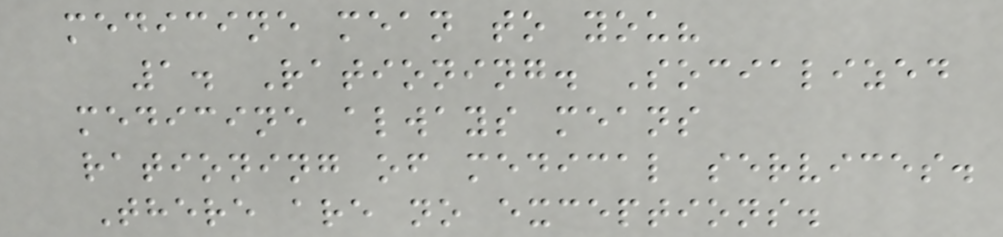medicine mean to you?
1. Rationing. Socialized
medicine always means
rationing of medical services.
There are no exceptions.
